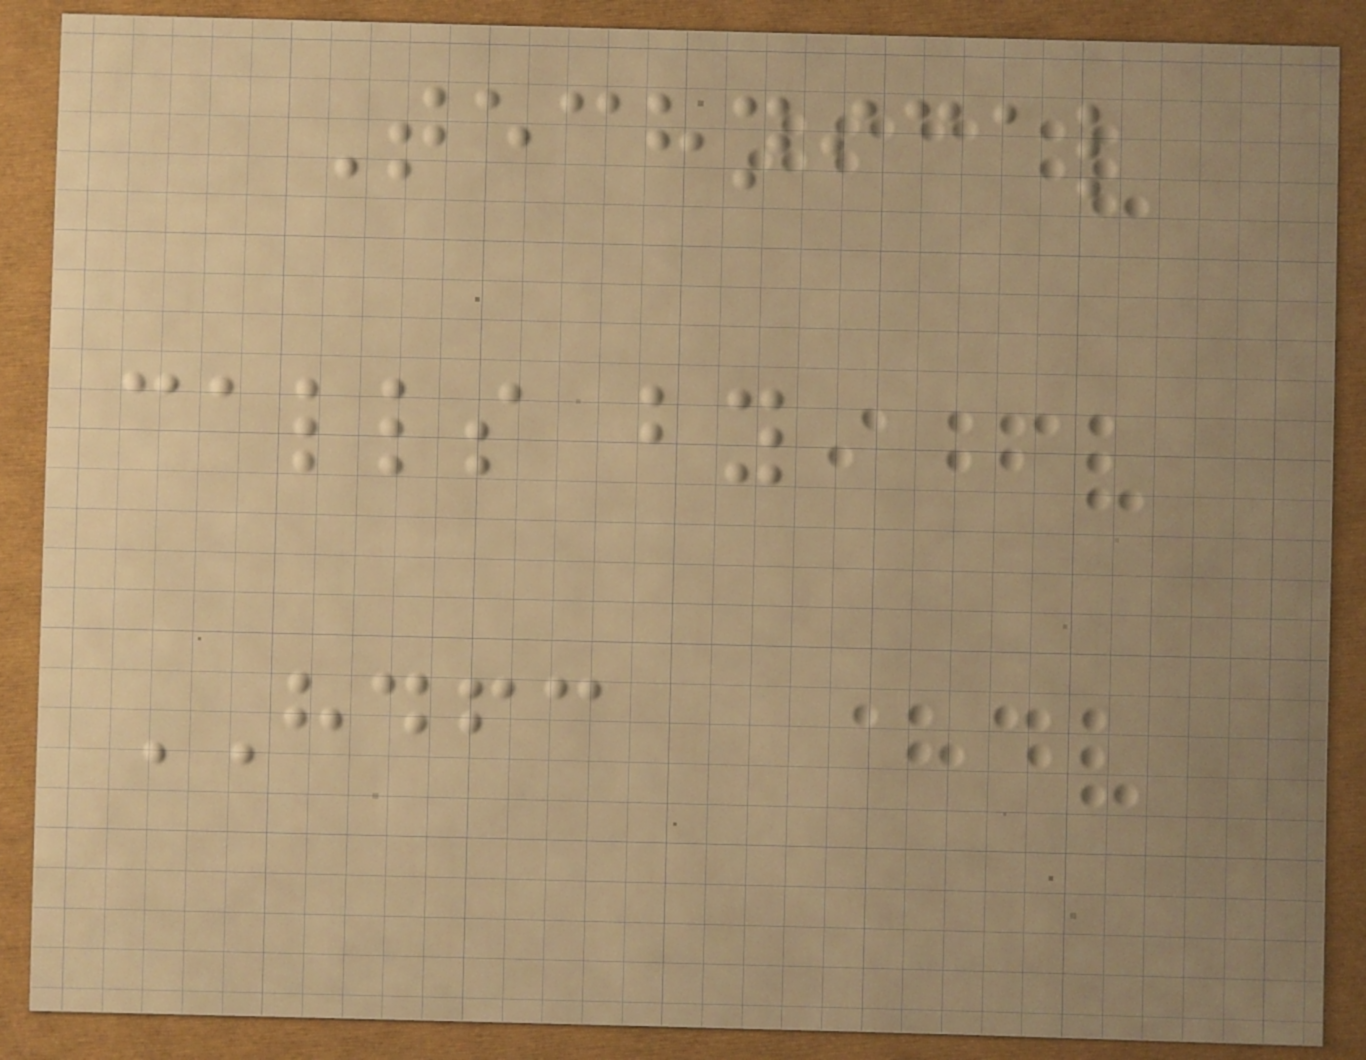Technical
calls by
HDFC
